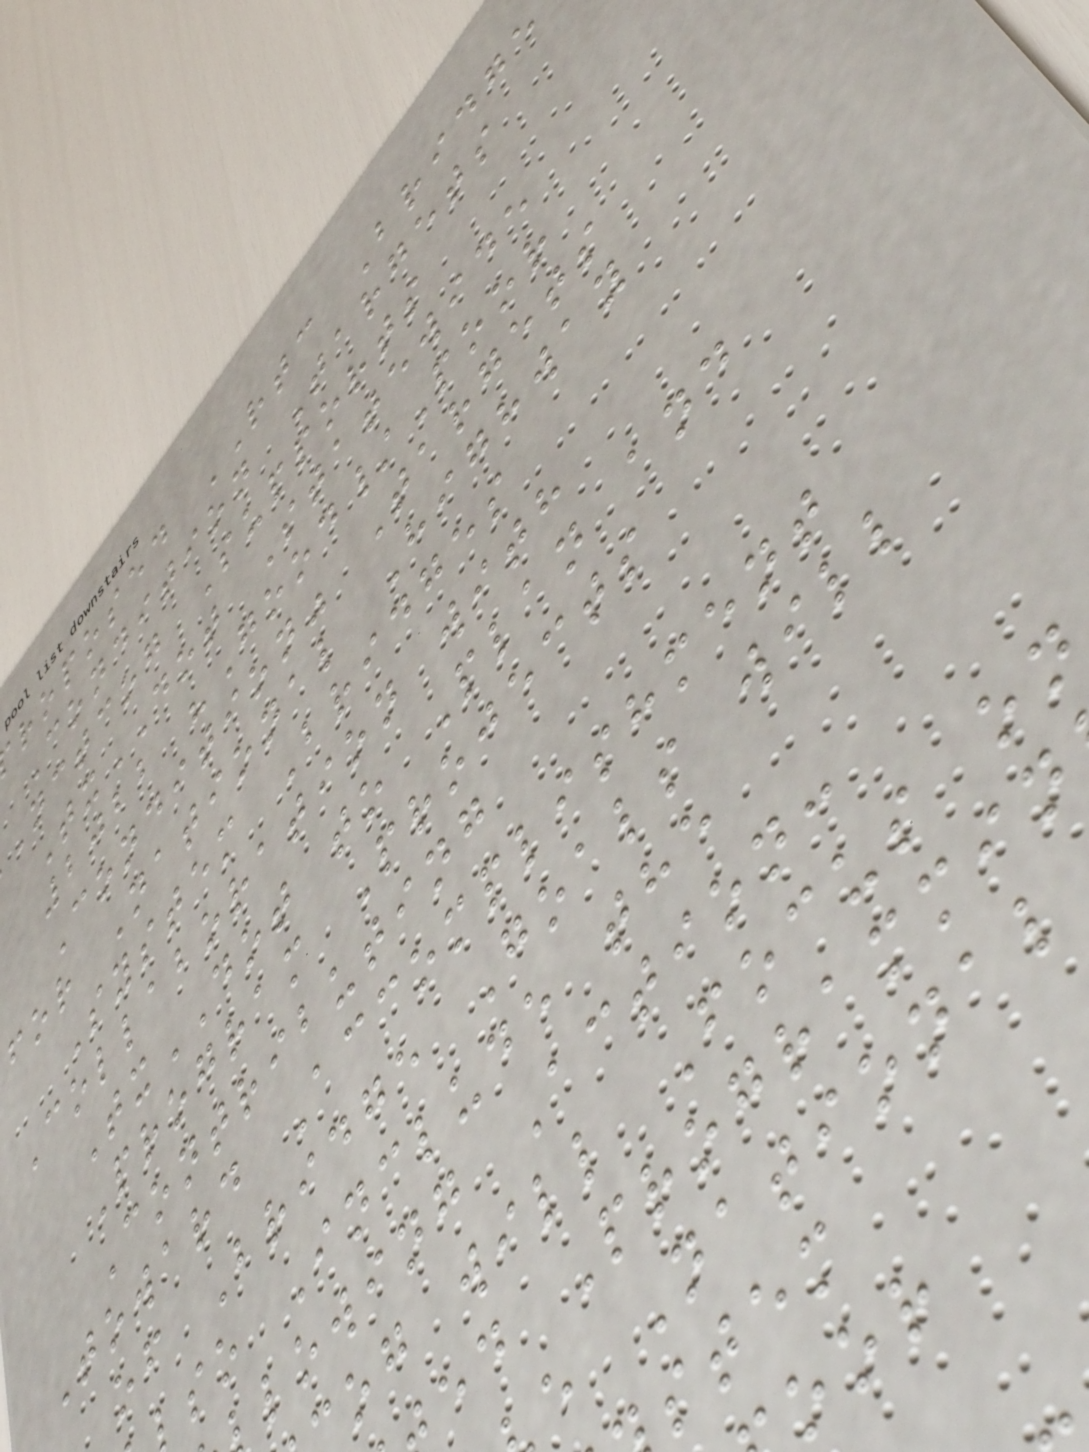roposed RTC Bridge
Condition Targets
nctcog Supports
TxDOT Statewide
2022 "Good/Poor
Condition" Targets
for National Highway
System Bridges
Collaboration with
TxDOT to Plan and
Program Projects
Contributing
Toward Accomplishment
of Bridge Goals will
so Include the
lowing Action:
og will Focus on
ed Programmin
e National
stem
